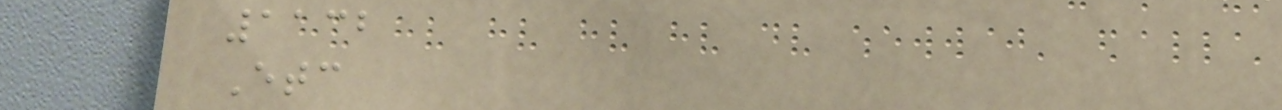1132
Etc
